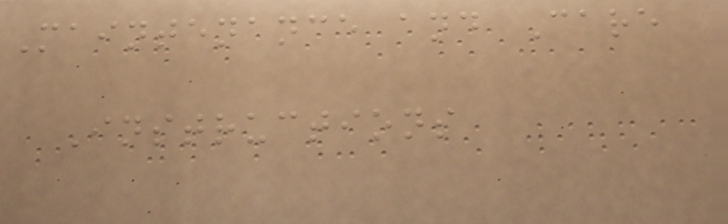Maintenance and Care
Instructions
